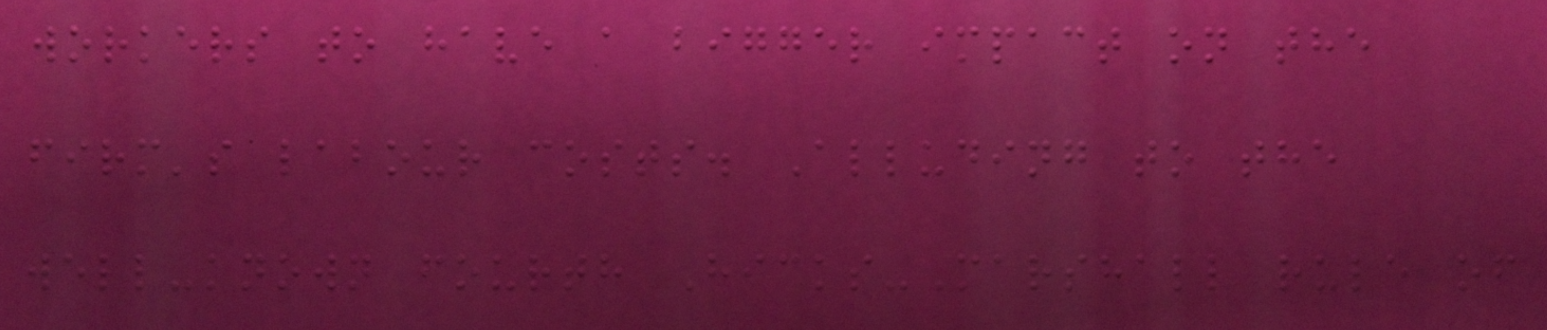workers to have a bigger impact on the
firm's labour costs. Alluding to the
well-known fourth Hicks-Marshall rule of
